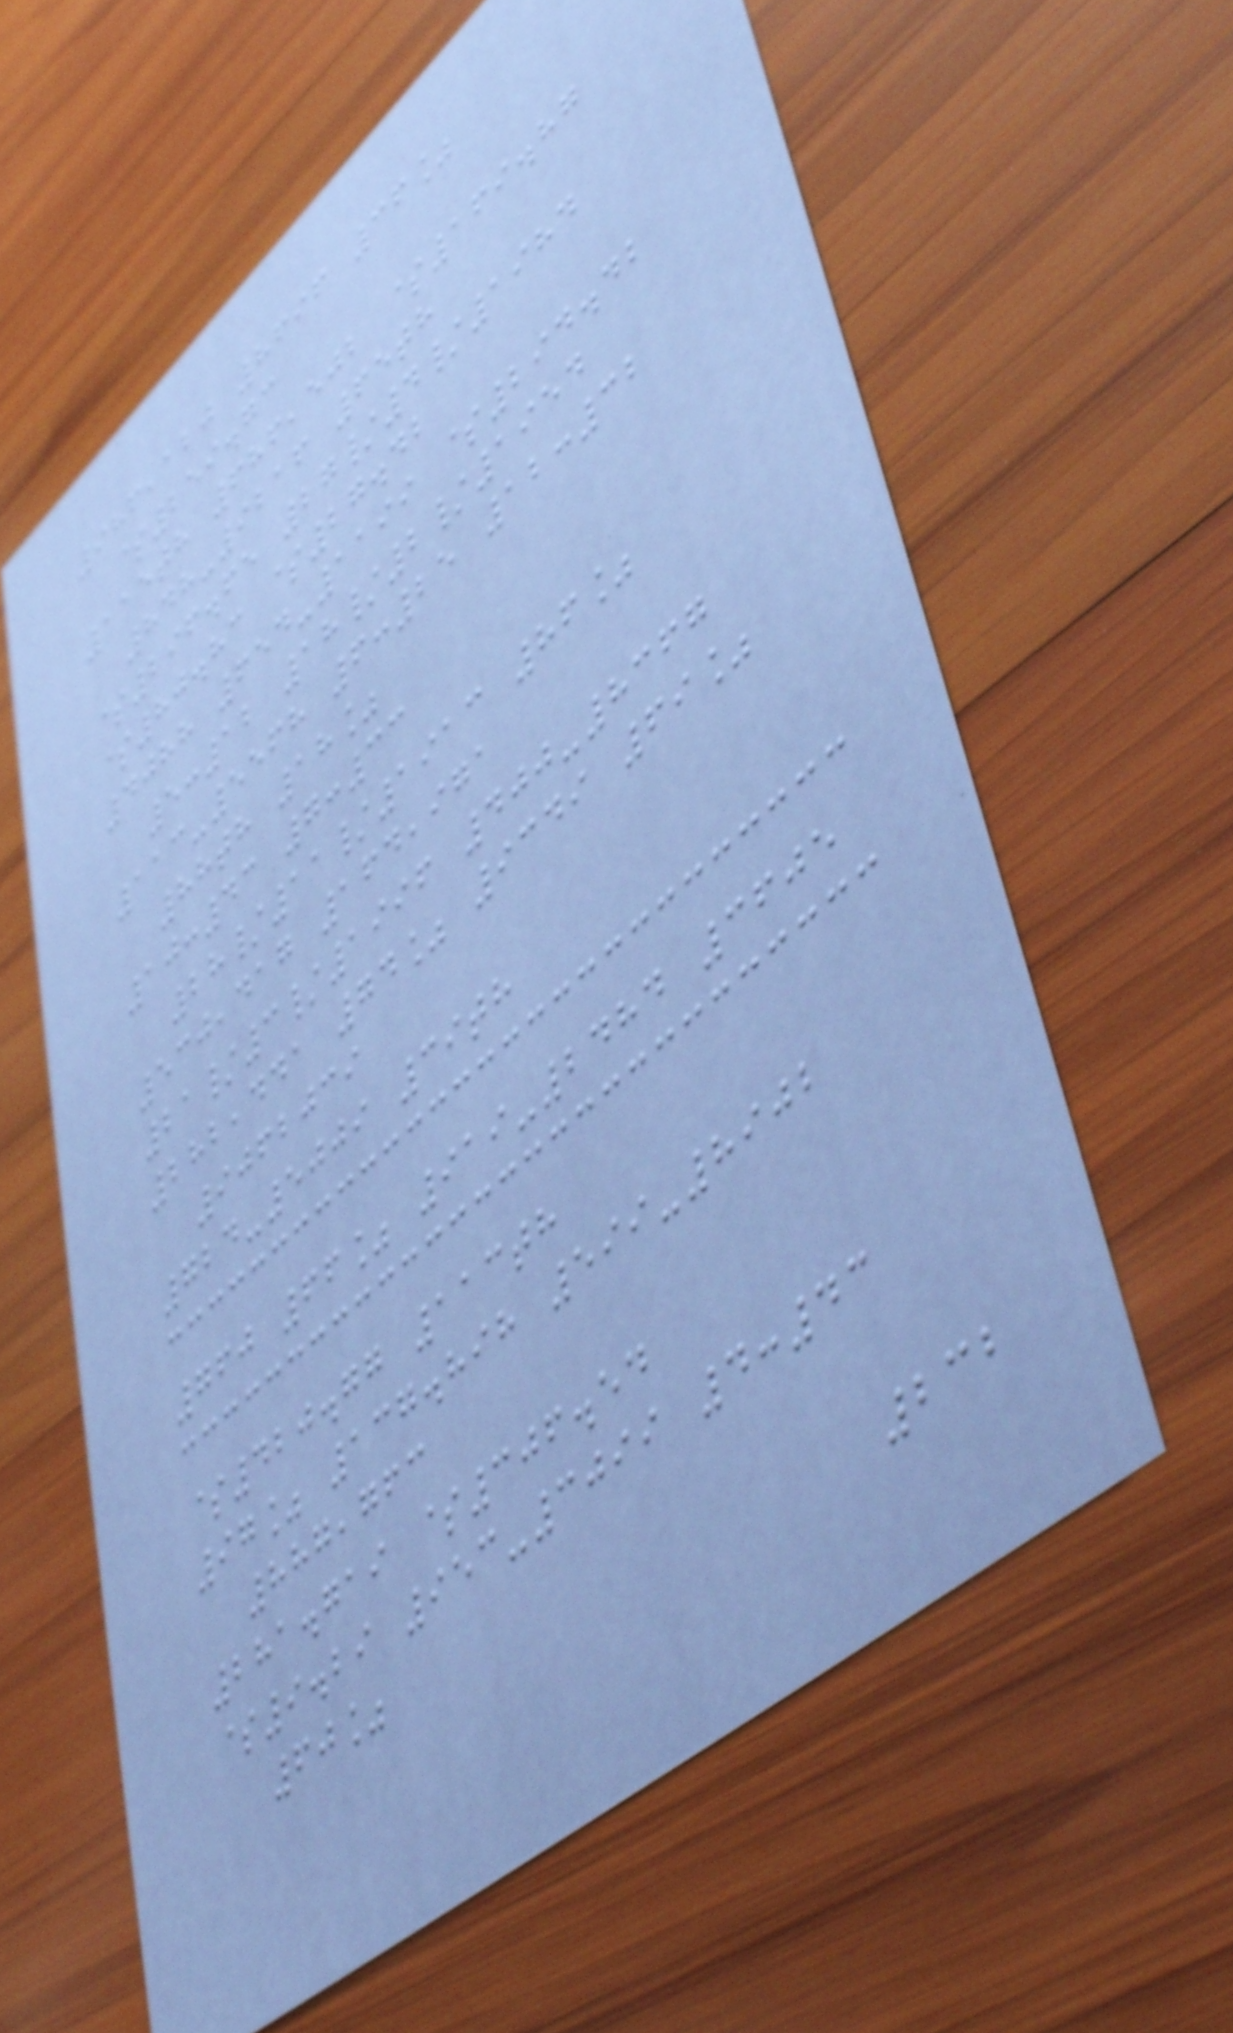986,120 8696 36%
$259.73
115th 686,502 $169.87
848-9216 65th
$296.65 27/4/1984
$80.83 $27.42
4088 654-1199 $294.42
5:12 18/2/1954
113-5568 6:25 12:32
88th 18%
10:43 7:33
28/11/1913 86%
530,417 164,971
21/3/1996 400-8367
282,441 74% 9349 69%
9062039
724-5009 39th
760 66% 919-2484 3605
$420.77 113th
97% 137.898 599-8902
887,763
281.719 $306.54
$9.29 953-3099 4:43
60%
232
